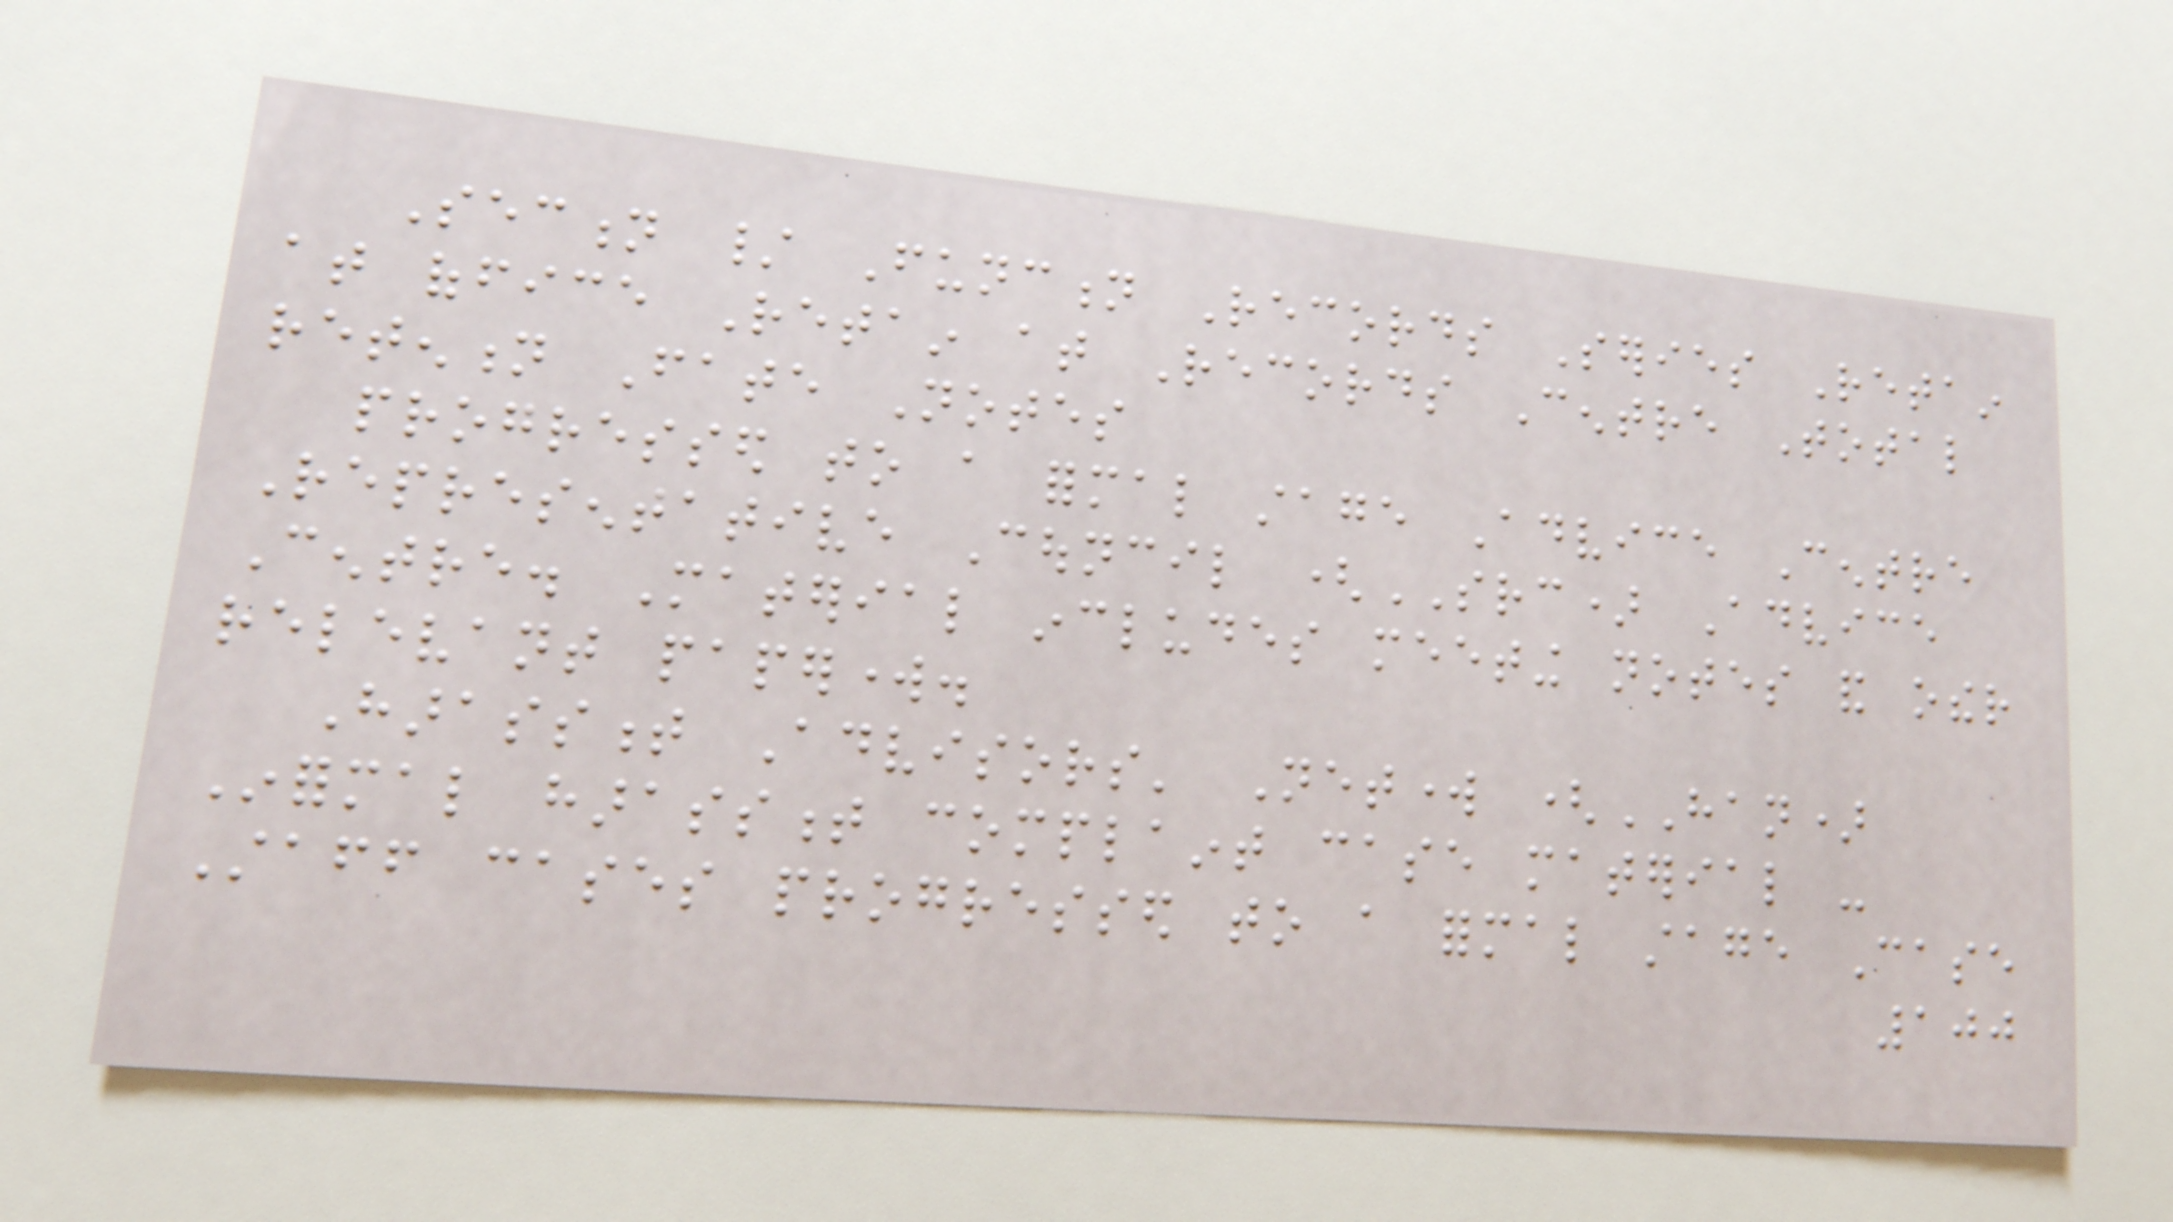Section / Function Records Series Retain
at office Retain at Records Centre Total
retention Fate Notes
progressed to a formal stage Advice Centre
Representative Council (SRC) Advice
Centre. Material includes meeting notes and other
relevant paperwork.
Harassment Advisors' Network (HAN)
Informal harassment complaint case material -
Staff cases progressed to a formal stage Case
100
